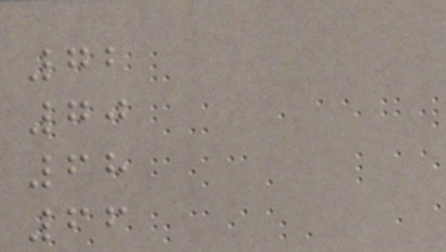72
70
68
66
